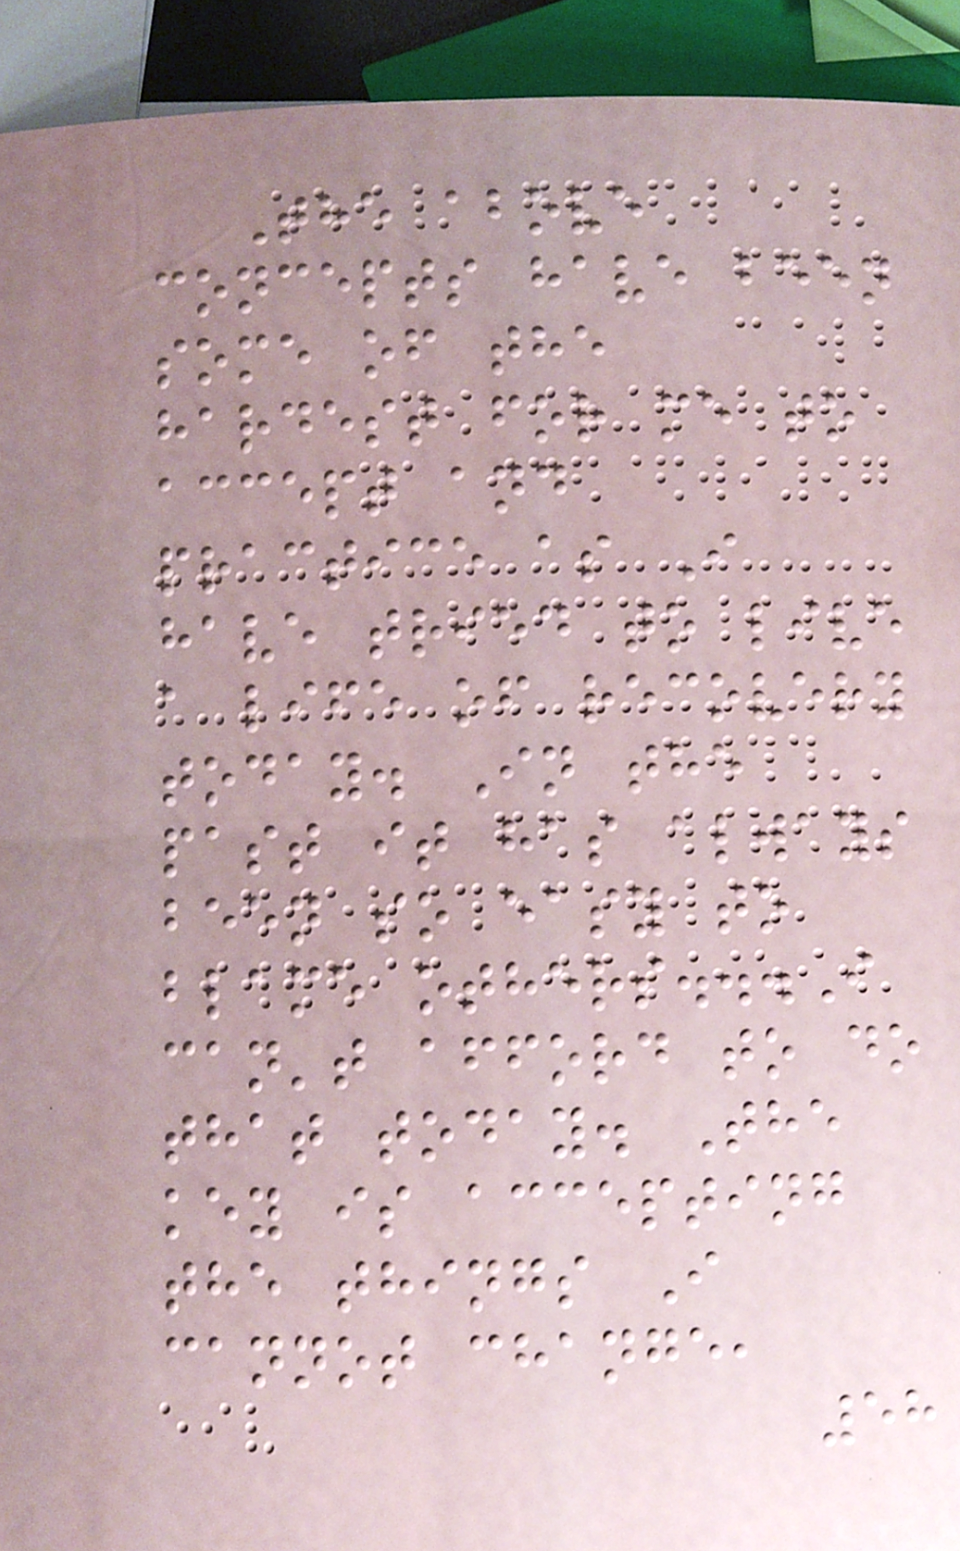The above
concepts have been
some of the
hardest for me to
accept and
practice as I
have tried to live
a life of recovery
today. In the
past it has always
been so easy to
blame others...I
can't afford to do
that today. The
key is accepting
the things I
cannot change,
58
